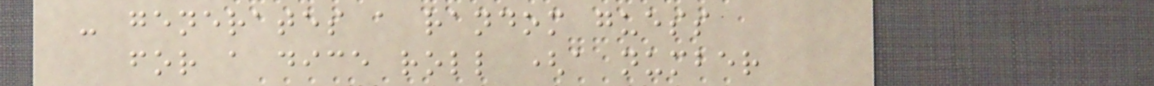- generates a random guess
for a dice roll (a number
